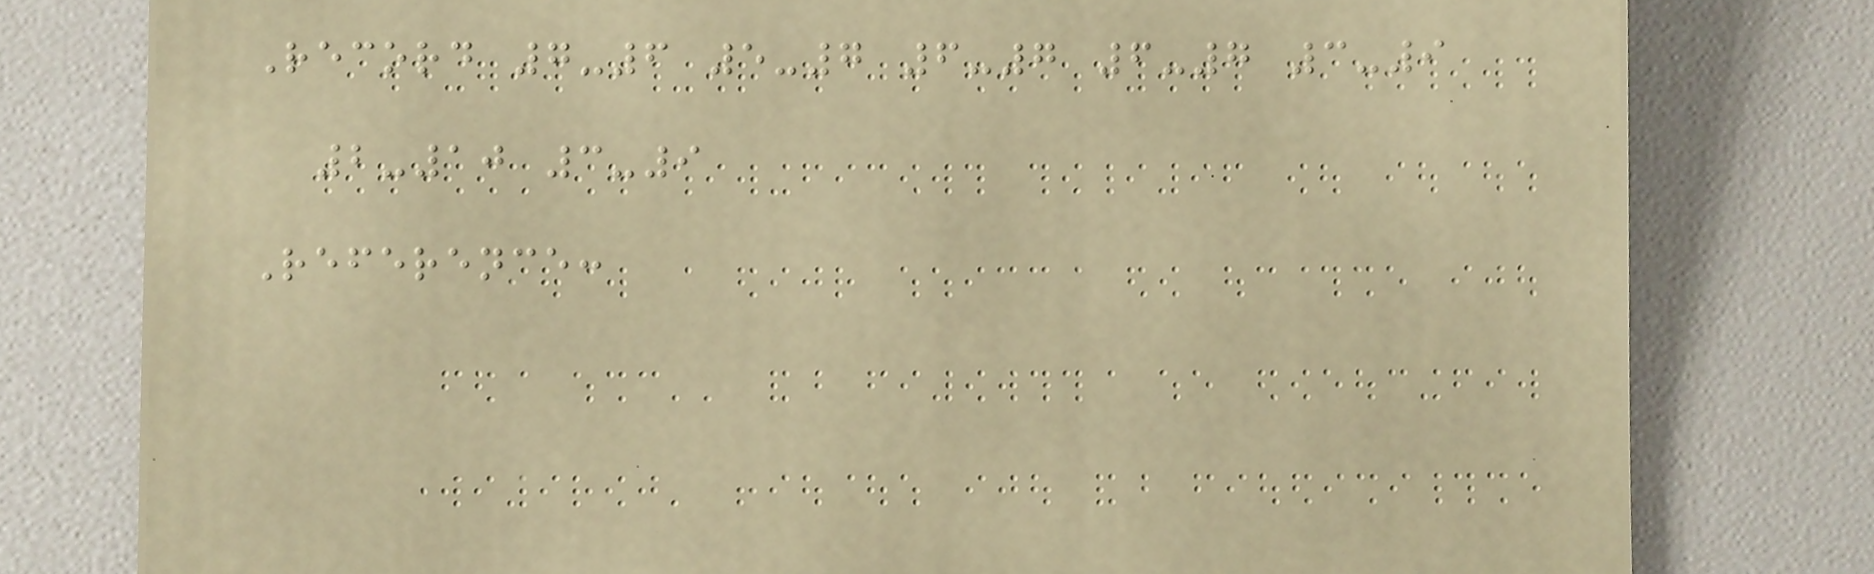Record 7-6 5-7 6-7 6-7 3-9
2-10 3-9
Reference:
